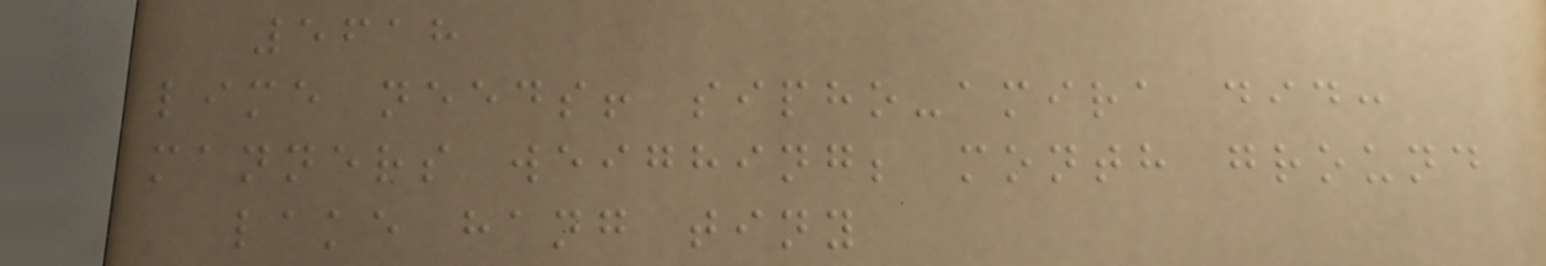5618
lime needs! sipho-amira did:
manners weighing; month ground
lake hang tiny
